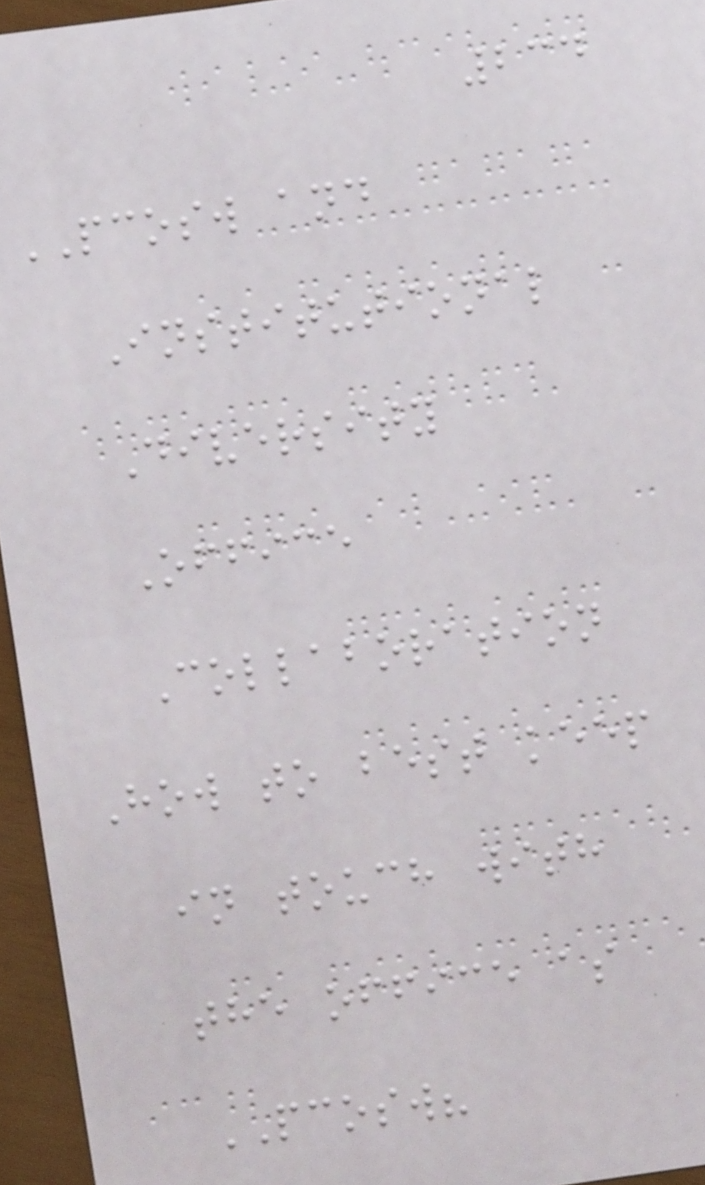234
PCOSW and
Institutional
Diversity
Office
Collaboration
How to best keep
in touch with
the office as
PCOSW?
